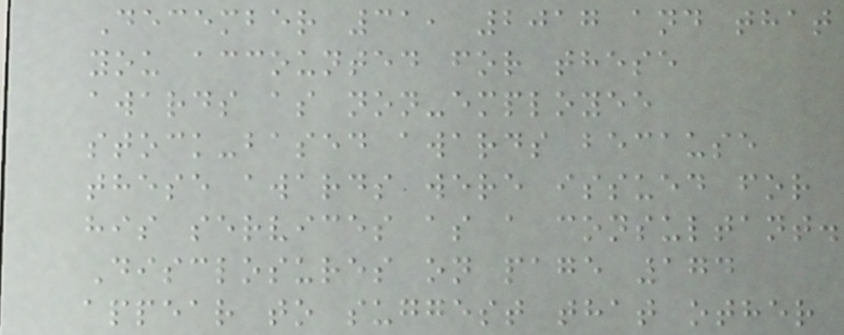December 31, 2017 and that
you accounted for these
awards as non-employee
stock-based awards because
these awards were issued for
his services as a consultant.
Disclosures on page 174
appear to suggest that other
